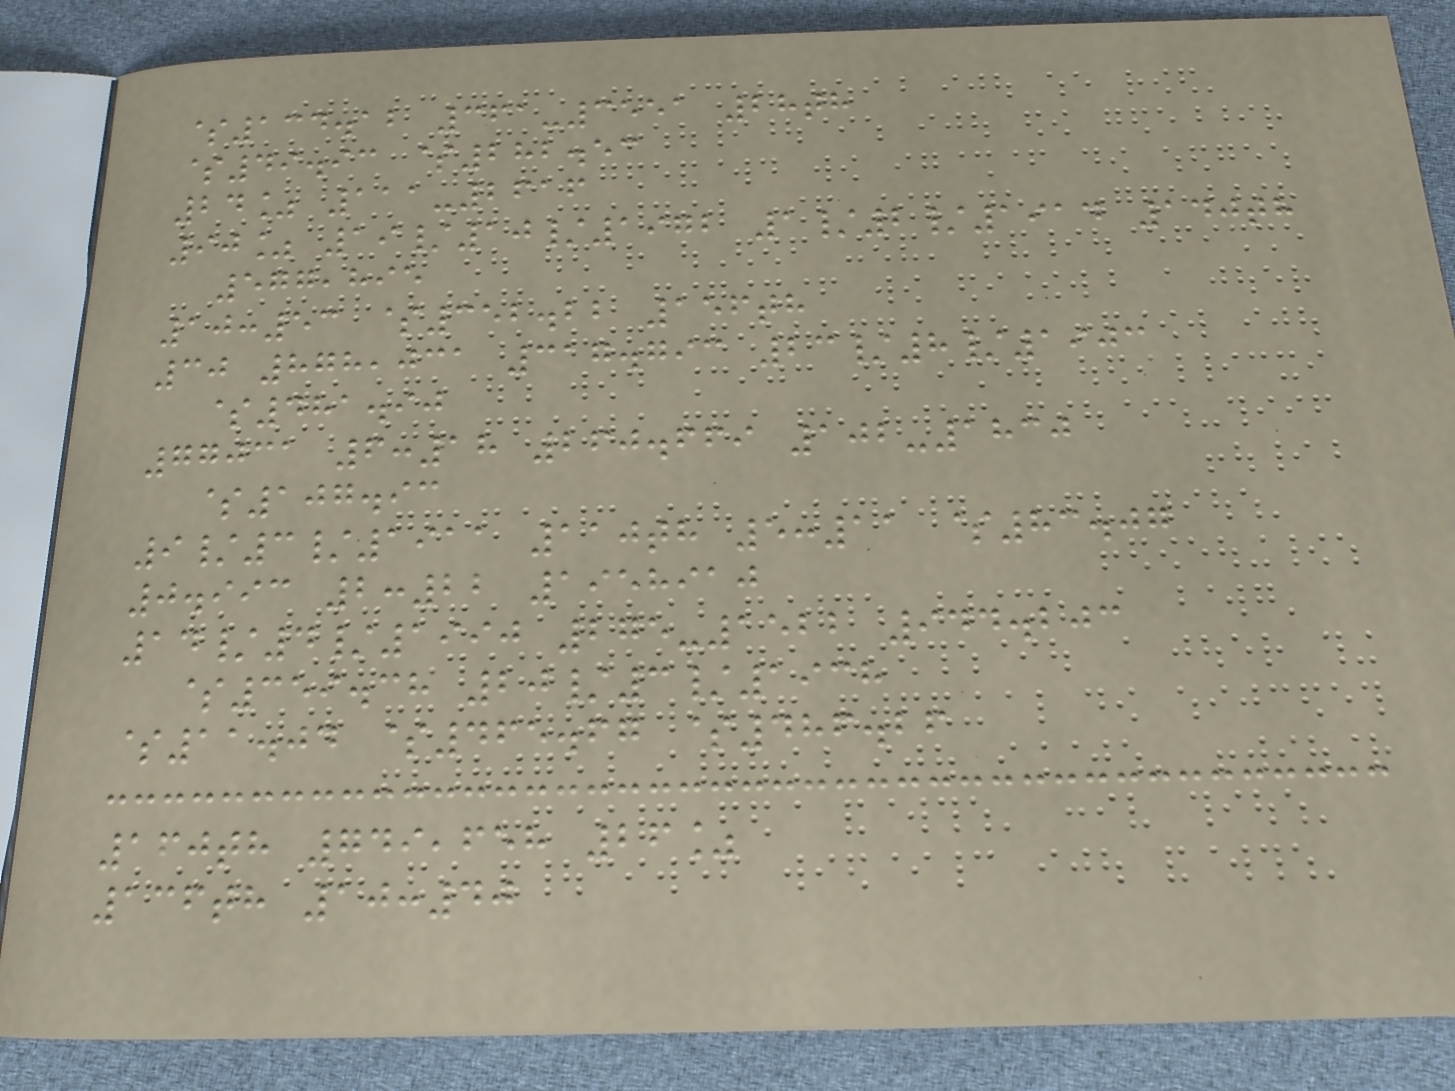$134.12 361-3551 28th
$49.93 $282.53
24% 111-2616
90% 19/10/1972 1/2/1914 140th
577,895
10:53 $352.22 156th
30 878,031 317.793 23/8/1903
$481.90
77031 6:18 260.669 102-1830
$107.93
9/3/1911 110th 5:11 $83.07
0.993 2:22 1958910
14/4/1990 275-1522 944.203
$359.38 20/3/1938
$11.04 $465.67 $486.26
160th 749,658 26%
136th 10:40
